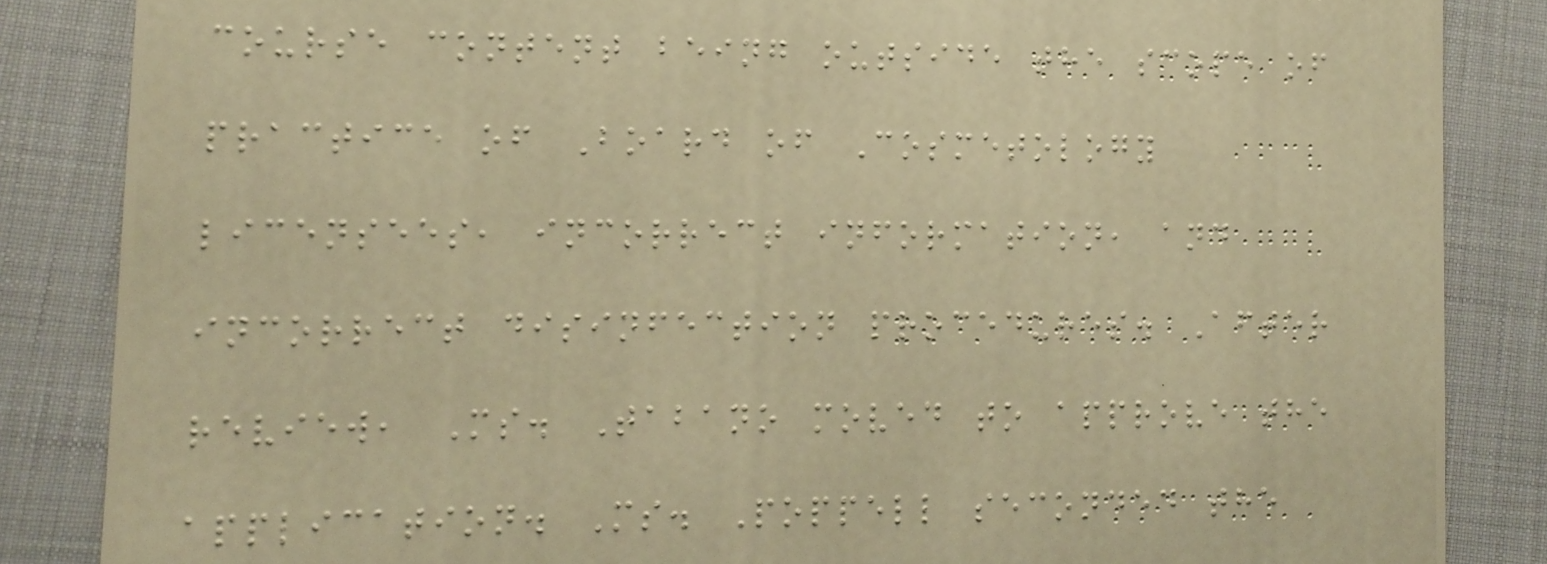course content being outside the scope of
practice of Board of Cosmetology
licensees, incorrect information, and
incorrect disinfection procedures. After
review, Ms. Tabano moved to approve the
application. Ms. Poppell seconded the
